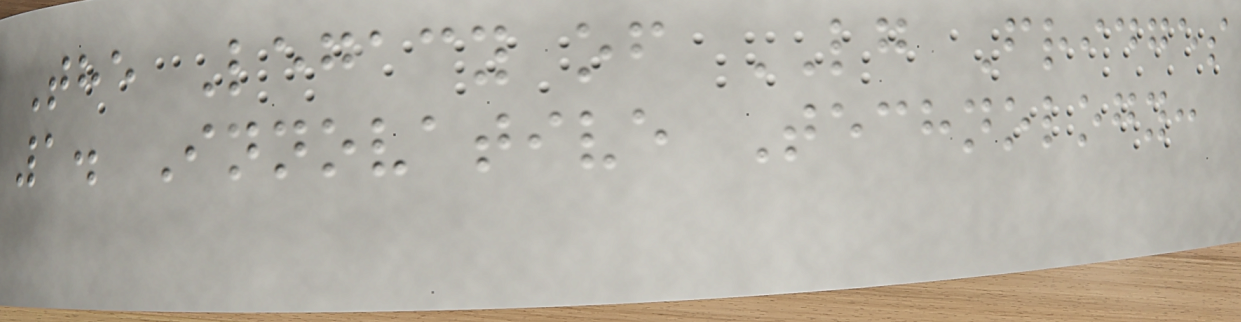The Legacy of LG Fridges
1. Innovative Technology:
